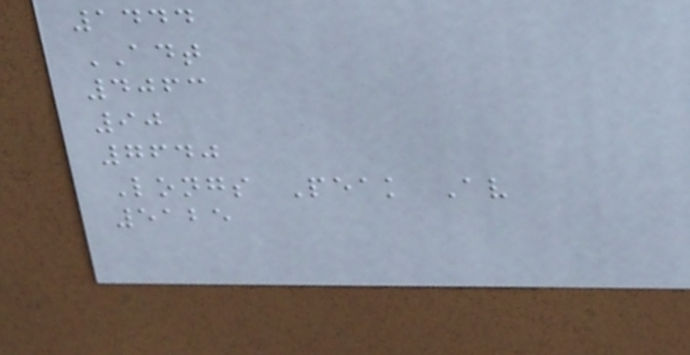1444
ADT
4063
90
7640
Longs Peak Av
5125
